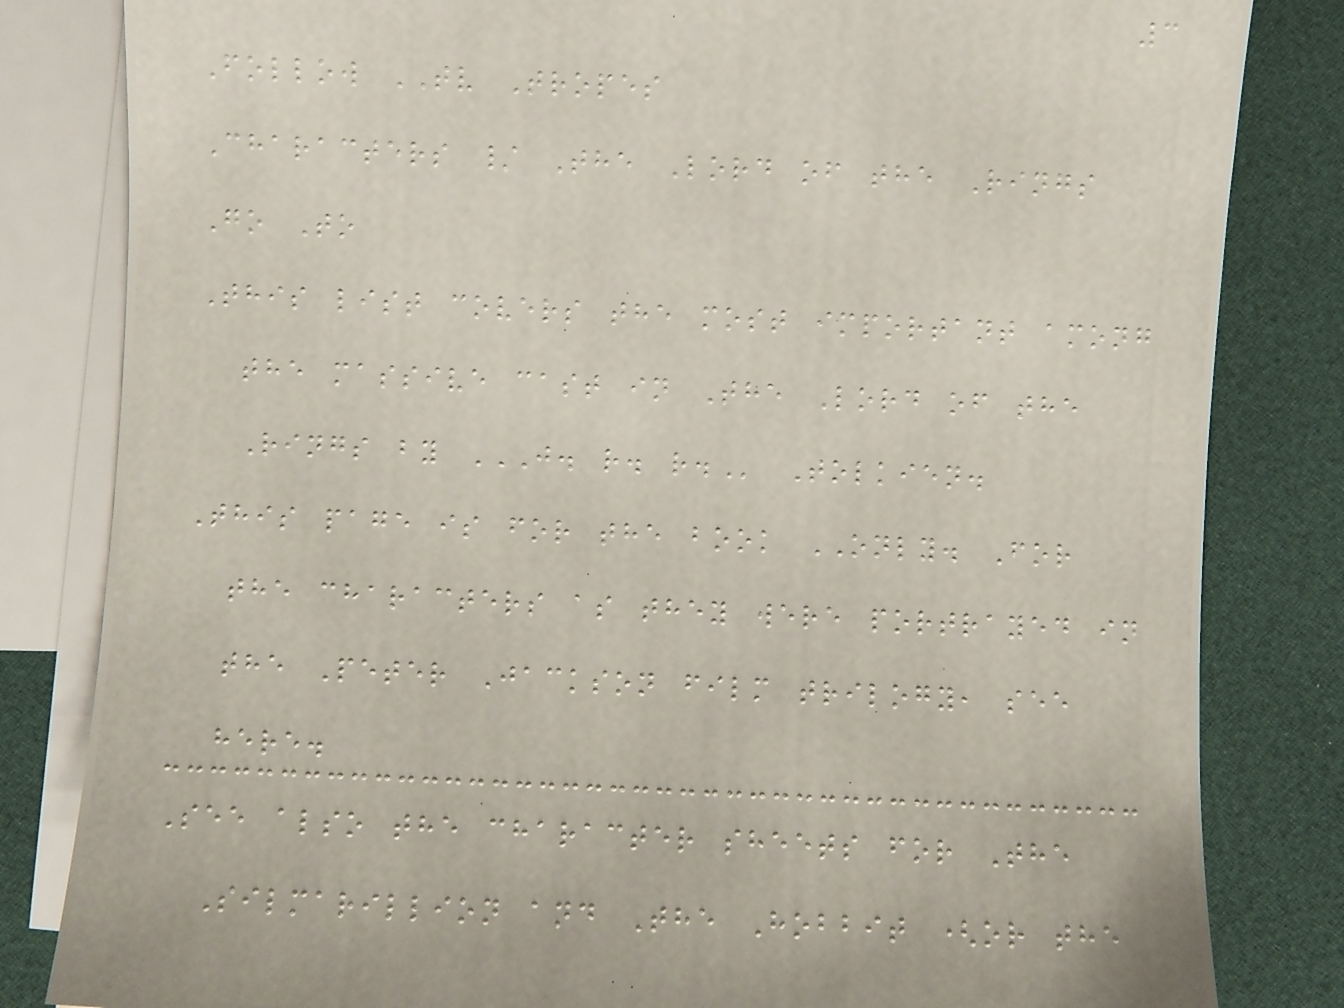3
Follow TV Tropes
Characters / The Lord of the Rings
Go To
This list covers the most important among
the massive cast in The Lord of the
Rings by J. R. R. Tolkien.
This page is for the book ONLY. For
the characters as they were portrayed in
the Peter Jackson film trilogy, see
here.
See also the character sheets for The
Silmarillion and The Hobbit (or the
